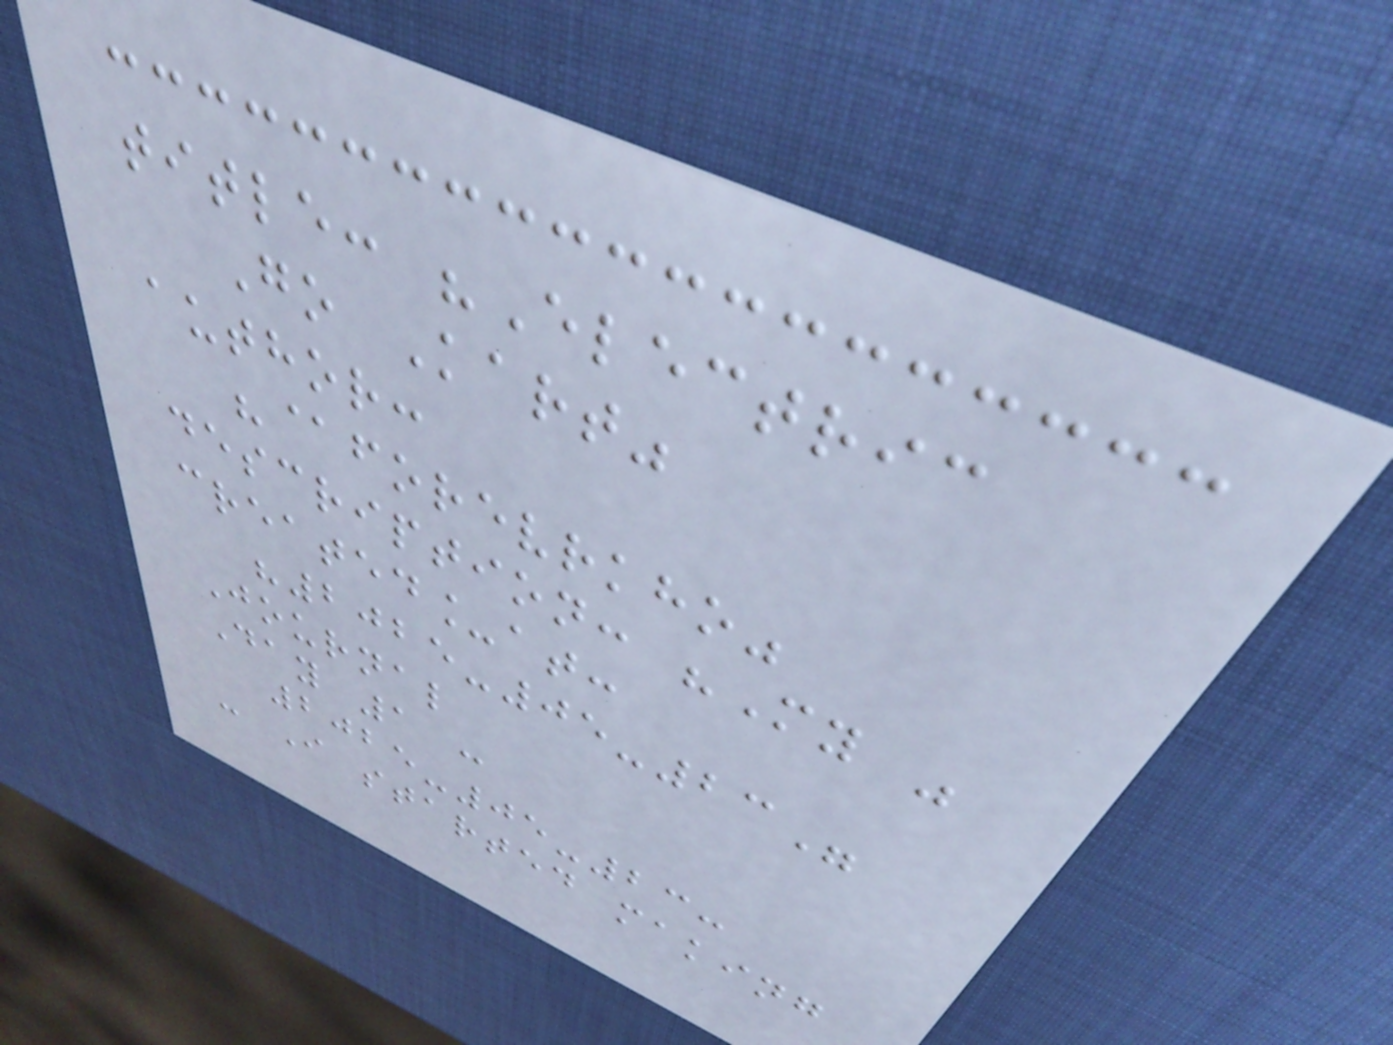title: "Electric
Go Kart"
author:
"@forevrkho"
description: "My "
created_at:
"2025-05-23"
Journal
Day 1 :
2025-05-23:
- I started making
